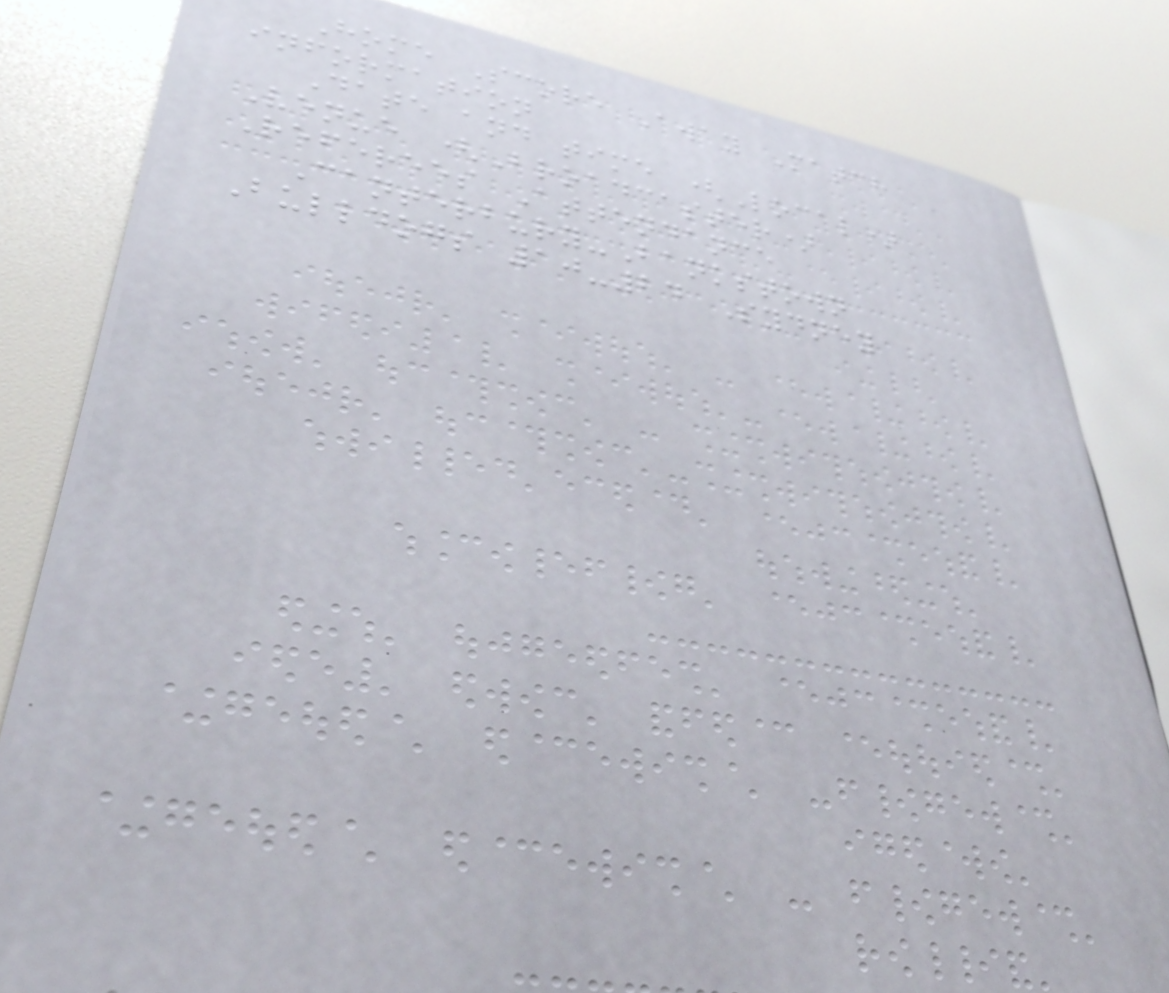Home Score Away Match
information
Date and time (Local)
Venue (Broadcaster)
Referees Attendance
Canterbury-Bankstown
Bulldogs 10-24 Sydney
